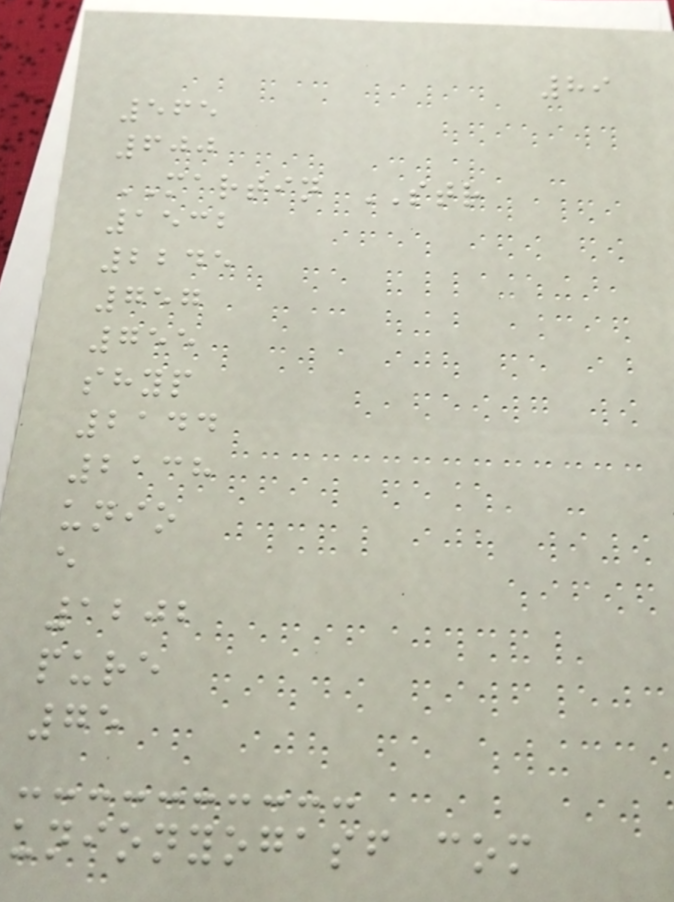89
565
600
MARTIN STR
1532
2245
757
755
shyp
2144
2138
unio
e
1202
pure
75
unionyogasf com
